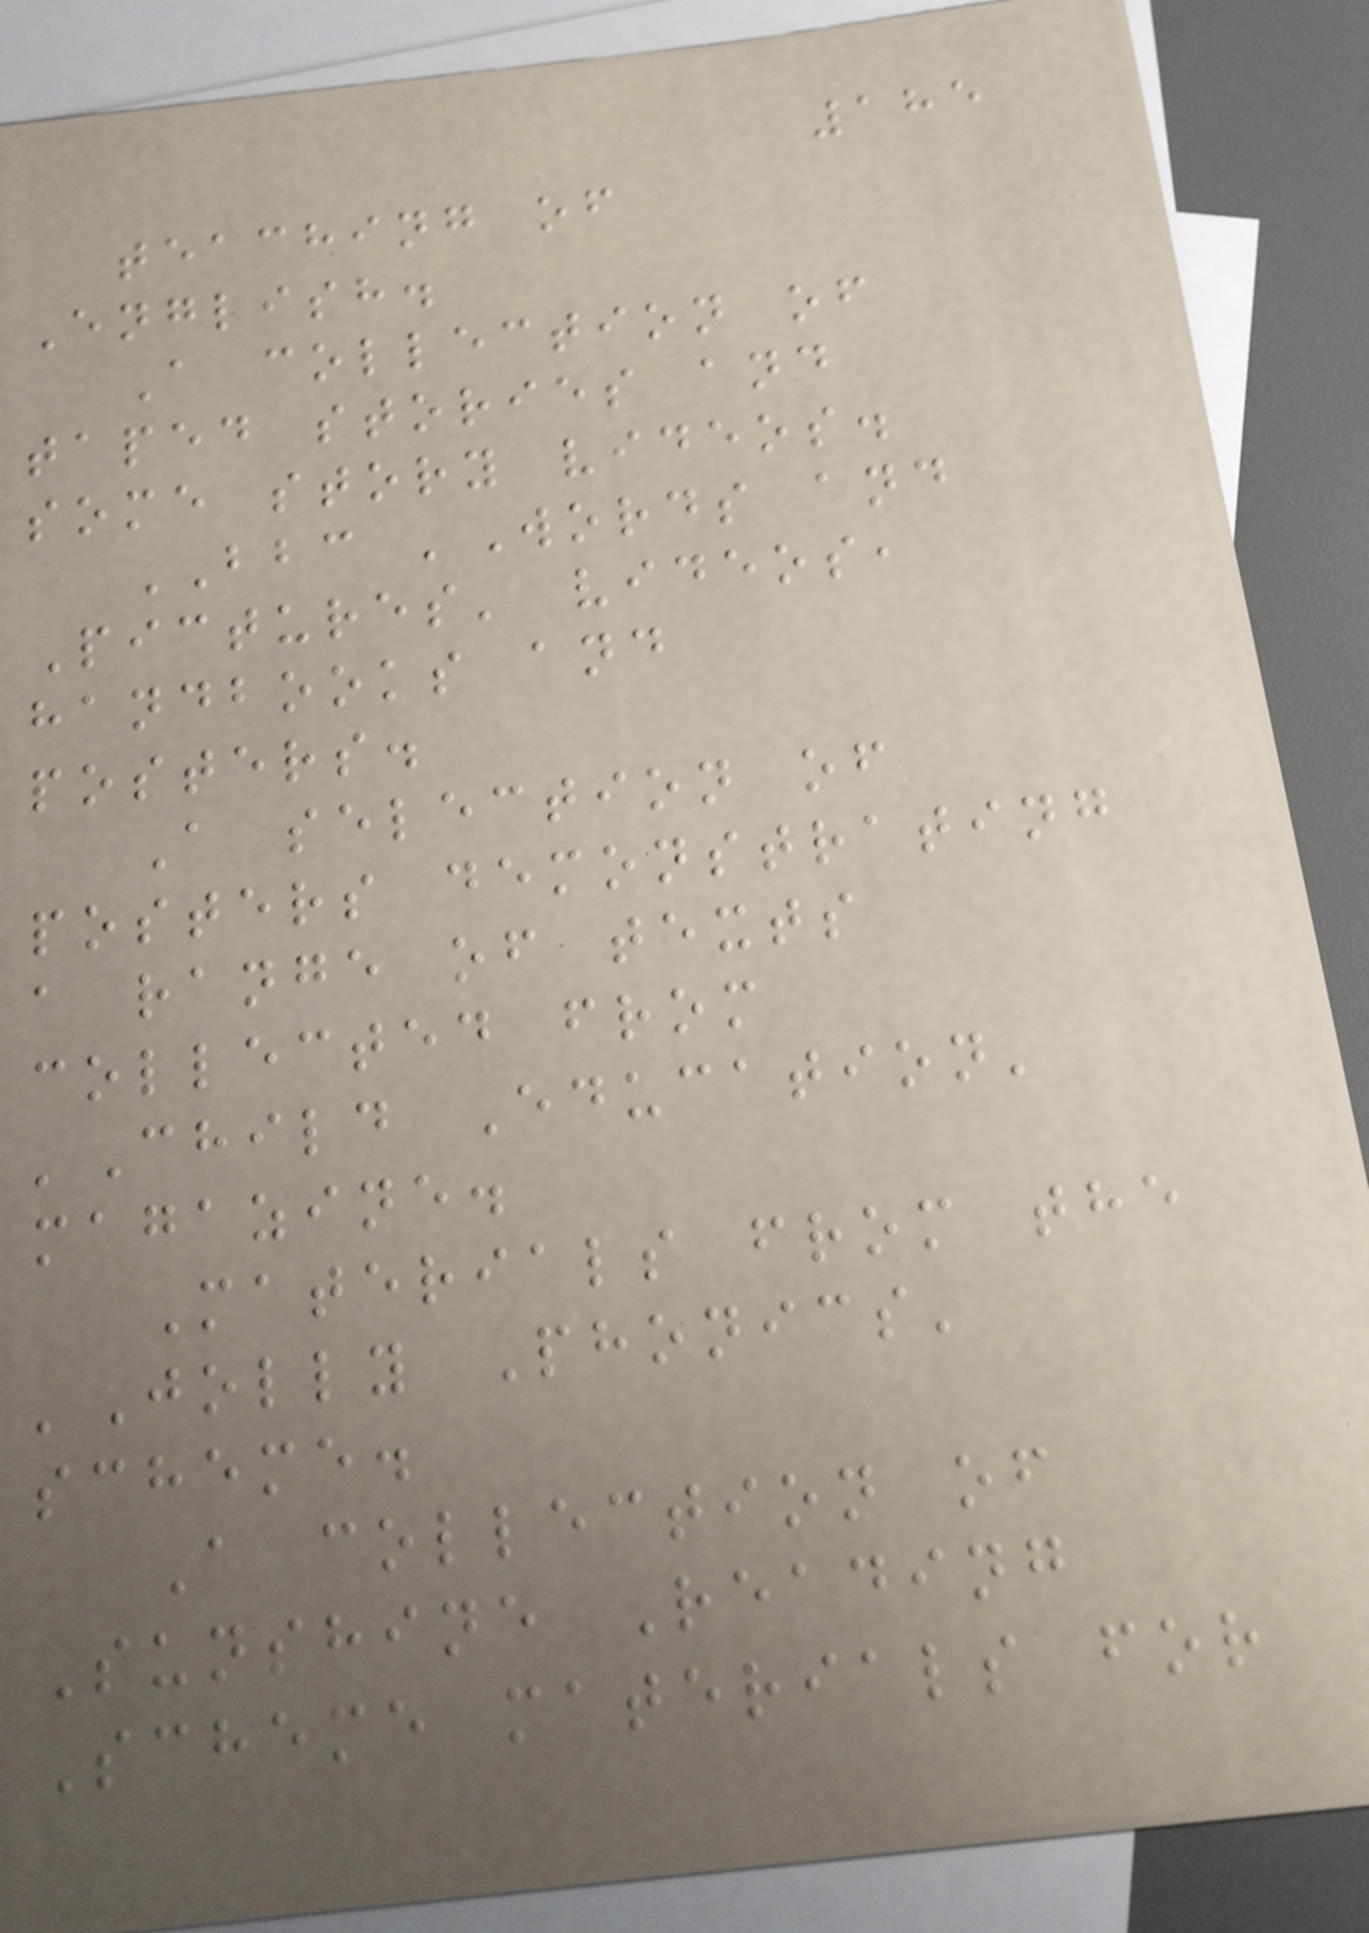185
teaching of
English.
A collection of
taped stories and
some story videos.
BBC 'Words and
Pictures' videos,
handbooks and
posters.
A selection of
posters demonstrating
a range of texts
collected from
'Child Education'
magazine.
Materials from the
'Jolly Phonics'
scheme.
A collection of
Sunshine Reading
Scheme materials for
